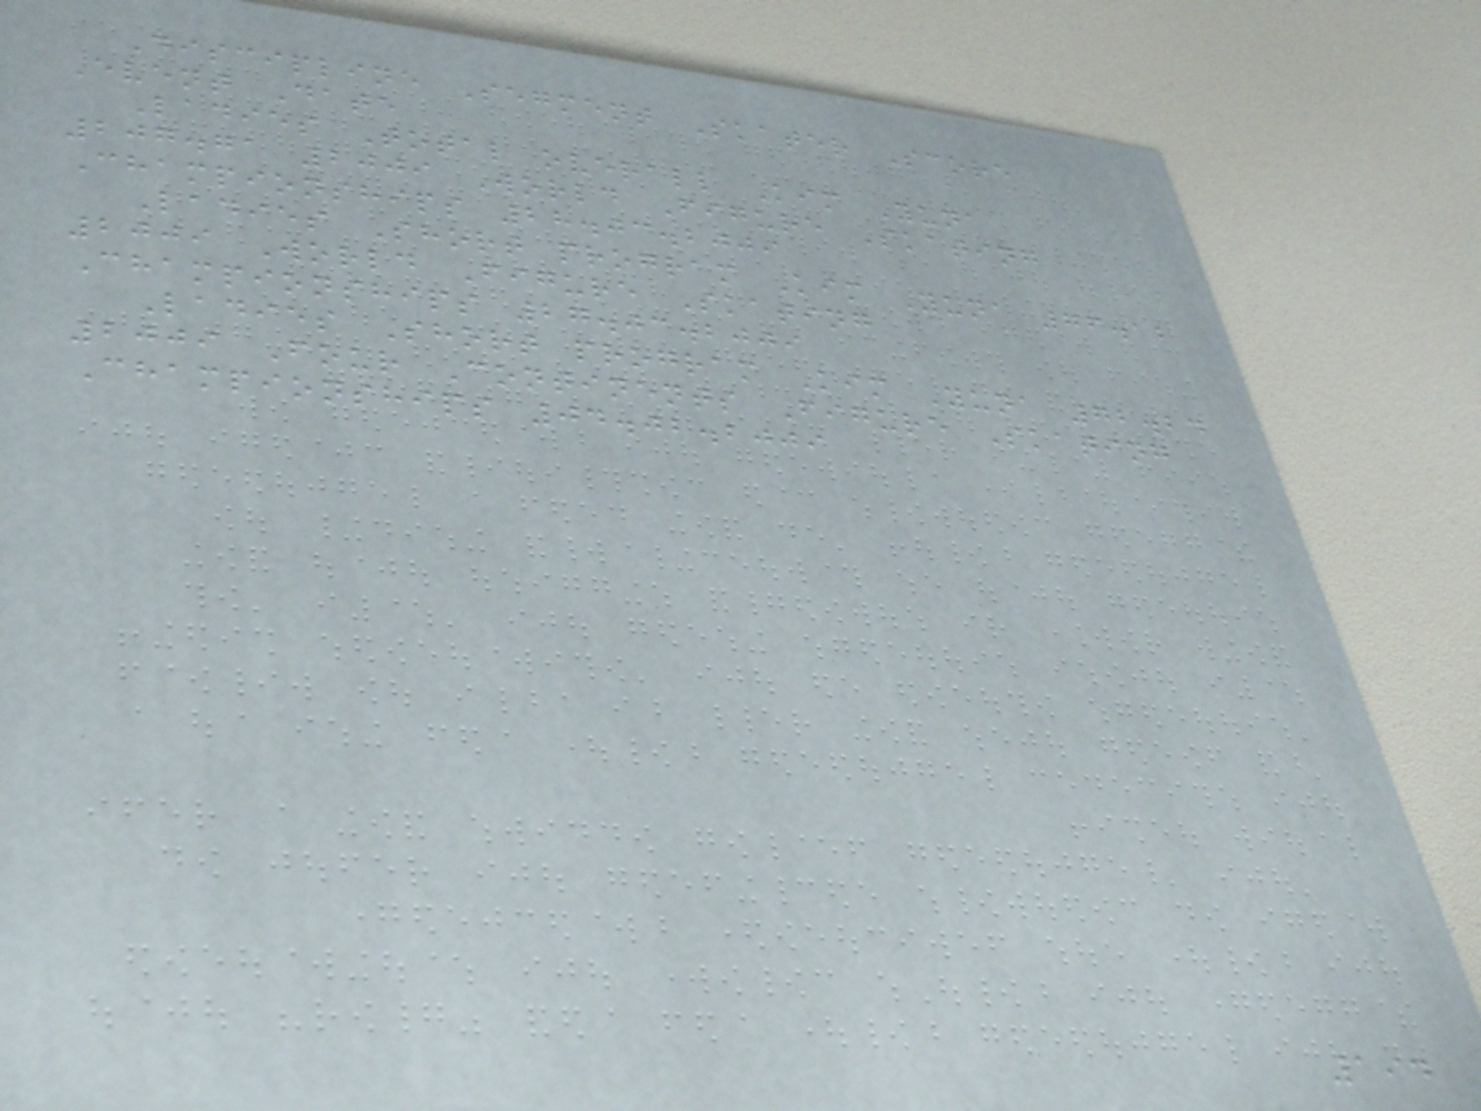Discipline Segment Skater Score
Event Date
Ladies Total overall Kim Yuna
207.71 2009 World Figure Skating
Championships 28.03.2009
Ladies Short program Kim Yuna 76.12
2009 World Figure Skating
Championships 27.03.2009
Ladies Short program Kim Yuna 72.24
2009 Four Continents Figure Skating
Championships 04.02.2009
194
